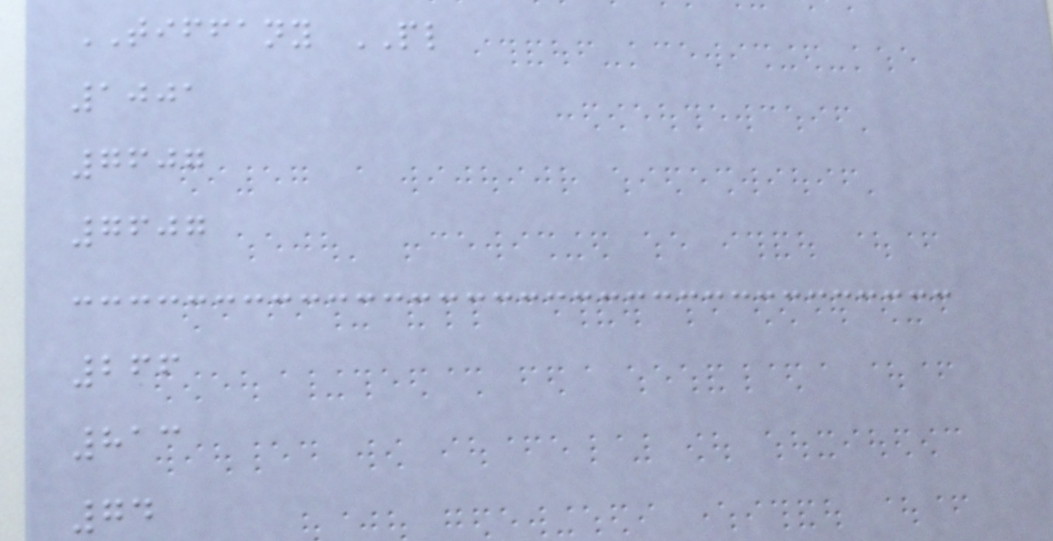TIFFANY PL
1001
7607
7607
266
813
74
